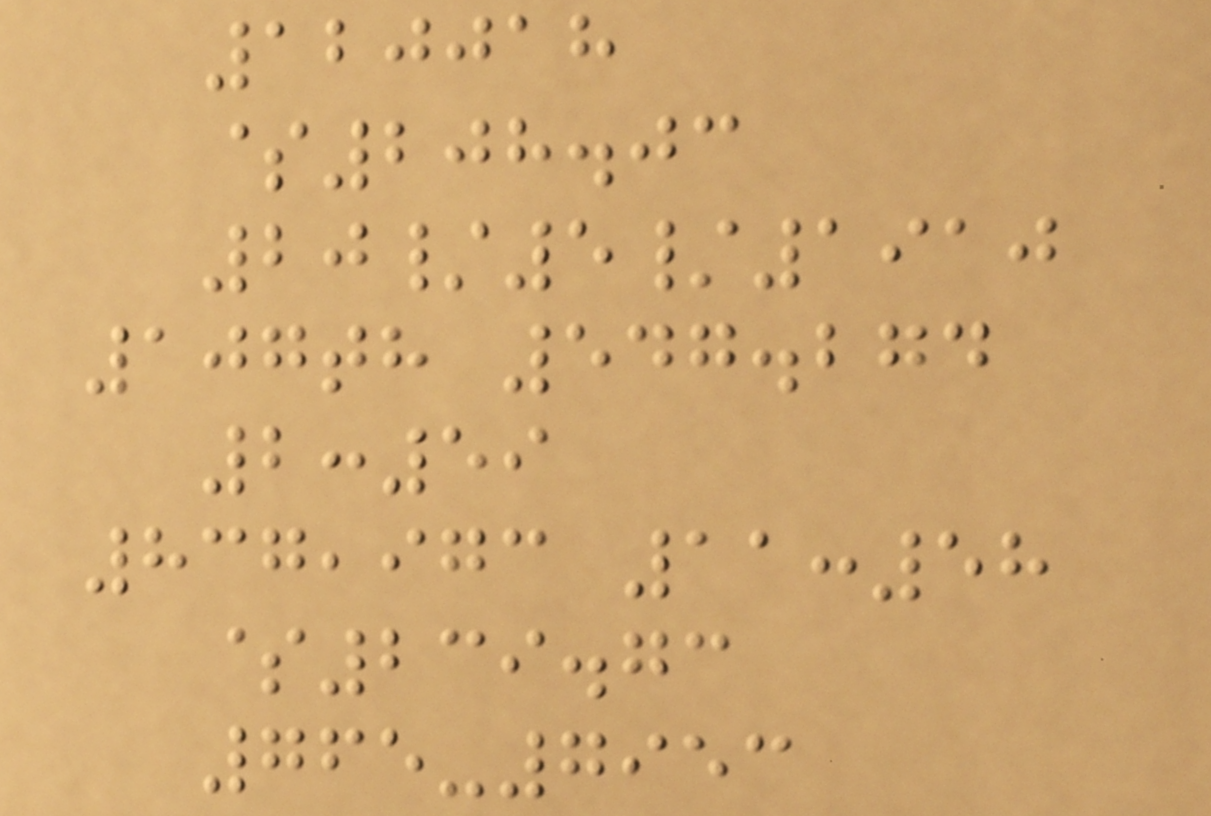120018
$208.03
20/5/1910
107th 547.274
2:59
837,973 11:58
$239.73
765-7953
